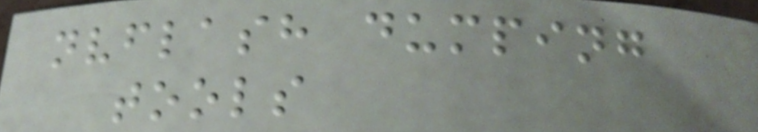nvflash dumping
tools
